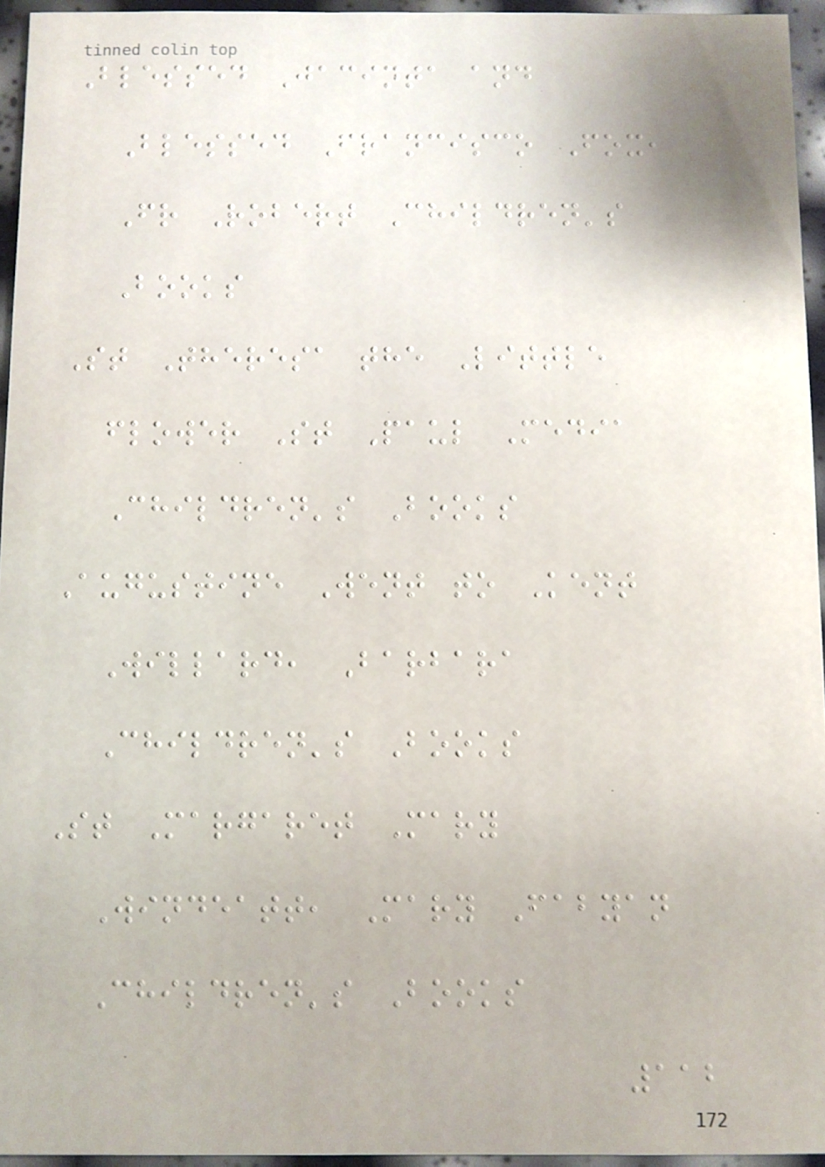Blessed Jacinta and
Blessed Francisco Fox,
Fr Robert Children's
Books
St Theresa the Little
flower St Paul Media
Children's Books
Augustine Went to Kent
Willard, Barbara
Children's Books
St Margaret Mary
Windeatt, Mary Fabyan
Children's Books
112
